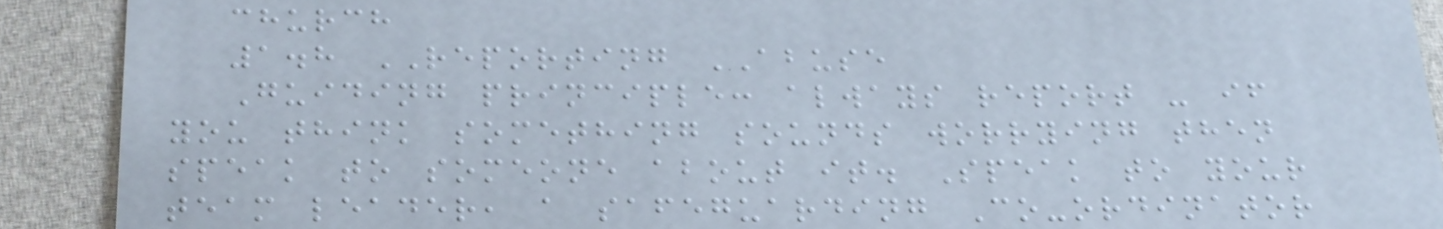church
1.8 REPORTING ABUSE
Guiding principle: always report - if
you think something sounds worrying then
speak to someone about it. Speak to your
team leader, a safeguarding Co-ordinator
